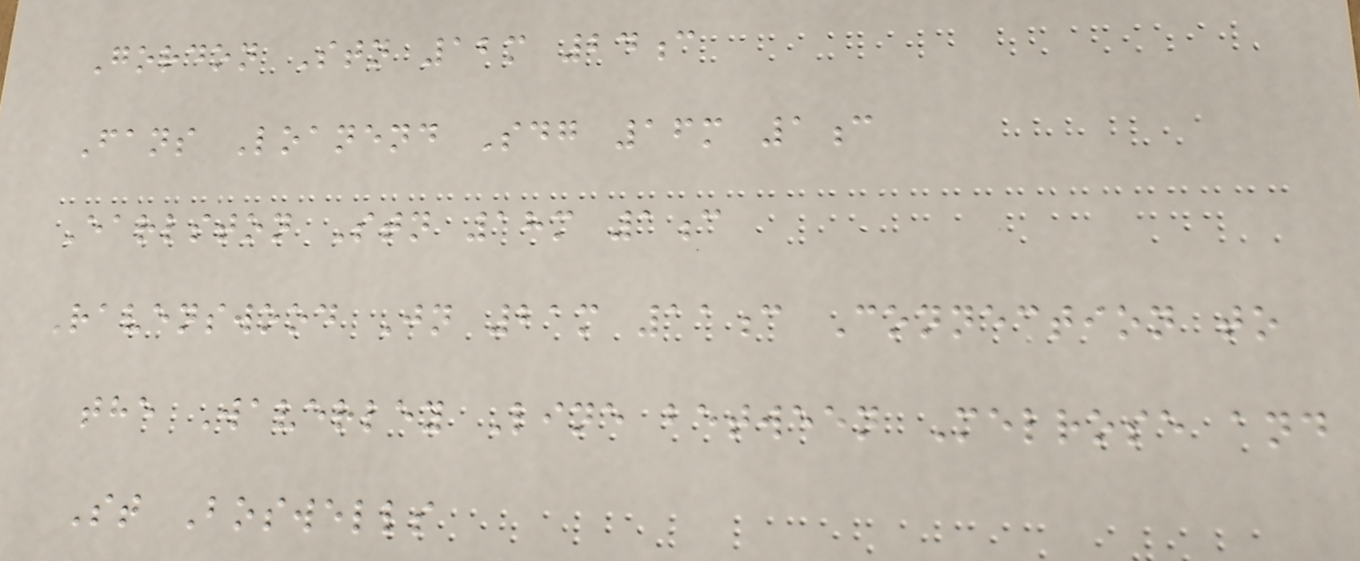Gordon Stn 12m 24c
Fans Loanend Sdg 16m 1c
Earlston Stn 18m 1c
Ravenswood Jn 21m 11c Connection to
the Waverley Line between Melrose and
St Boswells
